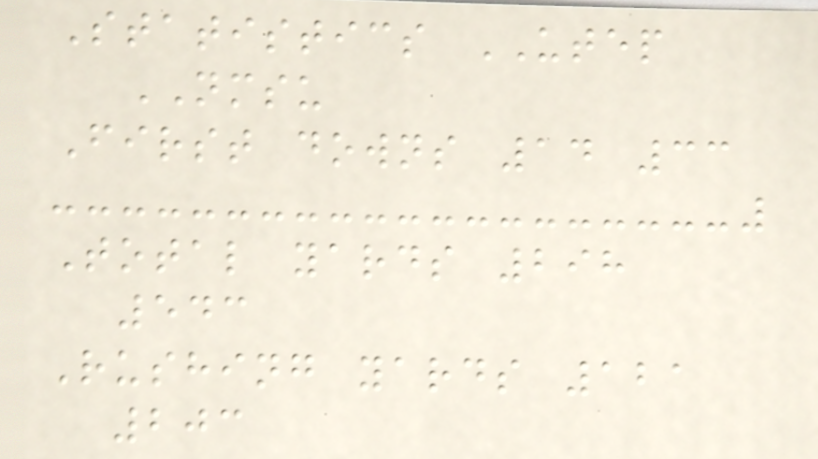Statistics UTEP
NMSU
First downs 14 33
Total yards 298
543
Rushing yards 121
203
